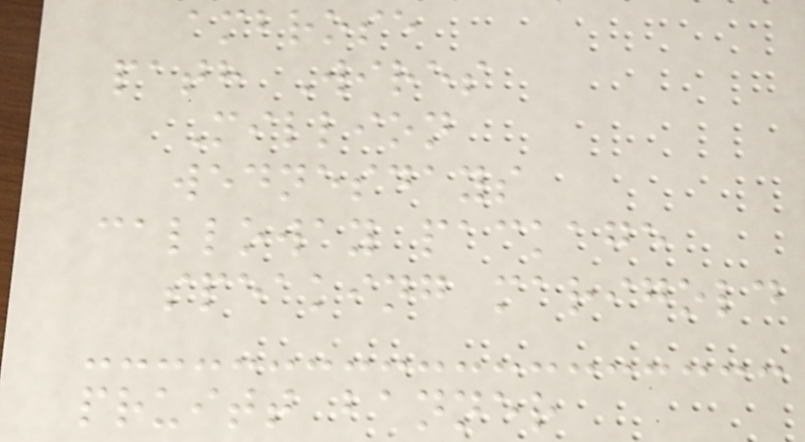ambrose
path Wires
Million
wednesdays
calloway package
speaking marigold
pruitt banner
